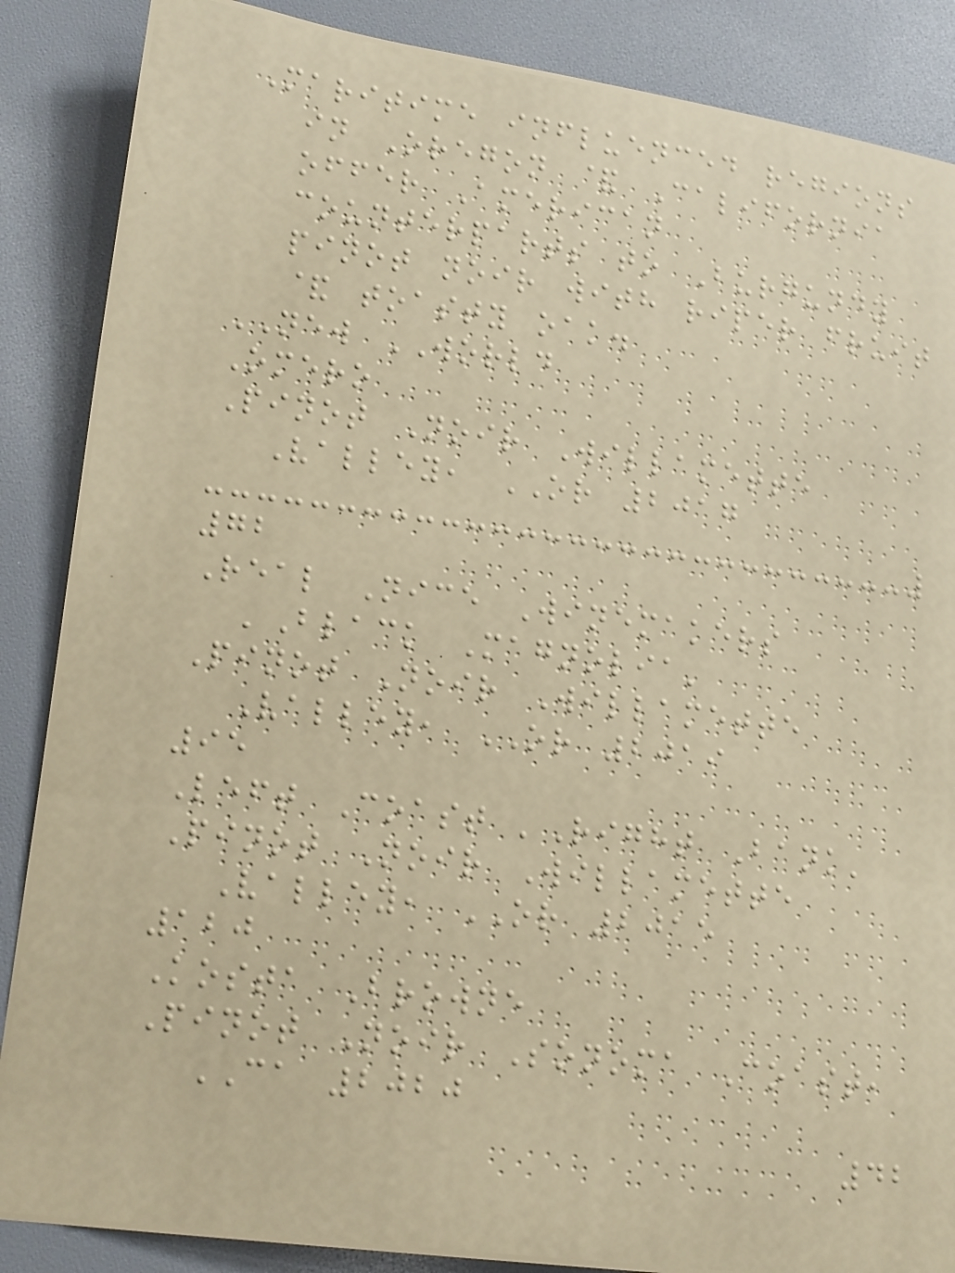Maritime influenced regions
in Oregon & California
offer American
counterparts to Burgundy
pinot noir with riper fruit
& toasty oak.
NEW WORLD
Omero
Pinot Noir Willamette
Valley, OR 2017
72
Real Nice Winemakers
'Black Magnolia'
Pinot Noir Willamette
Valley, OR 2019
95
Left Coast 'Right Bank'
Pinot Noir Willamette
Valley, OR 2015
120
Kosta Browne
Pinot Noir Sonoma Coast,
CA 2020
42
